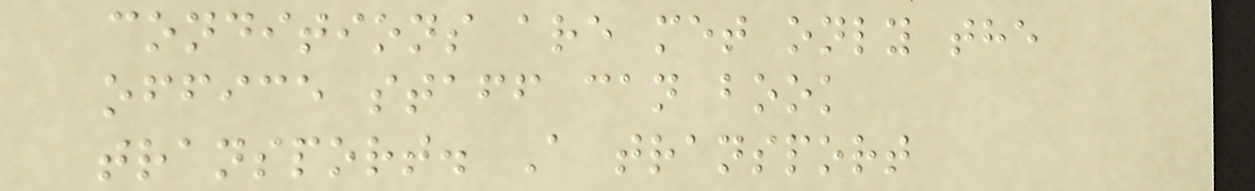conditions are met only the
office staff can book
transport. A transport
